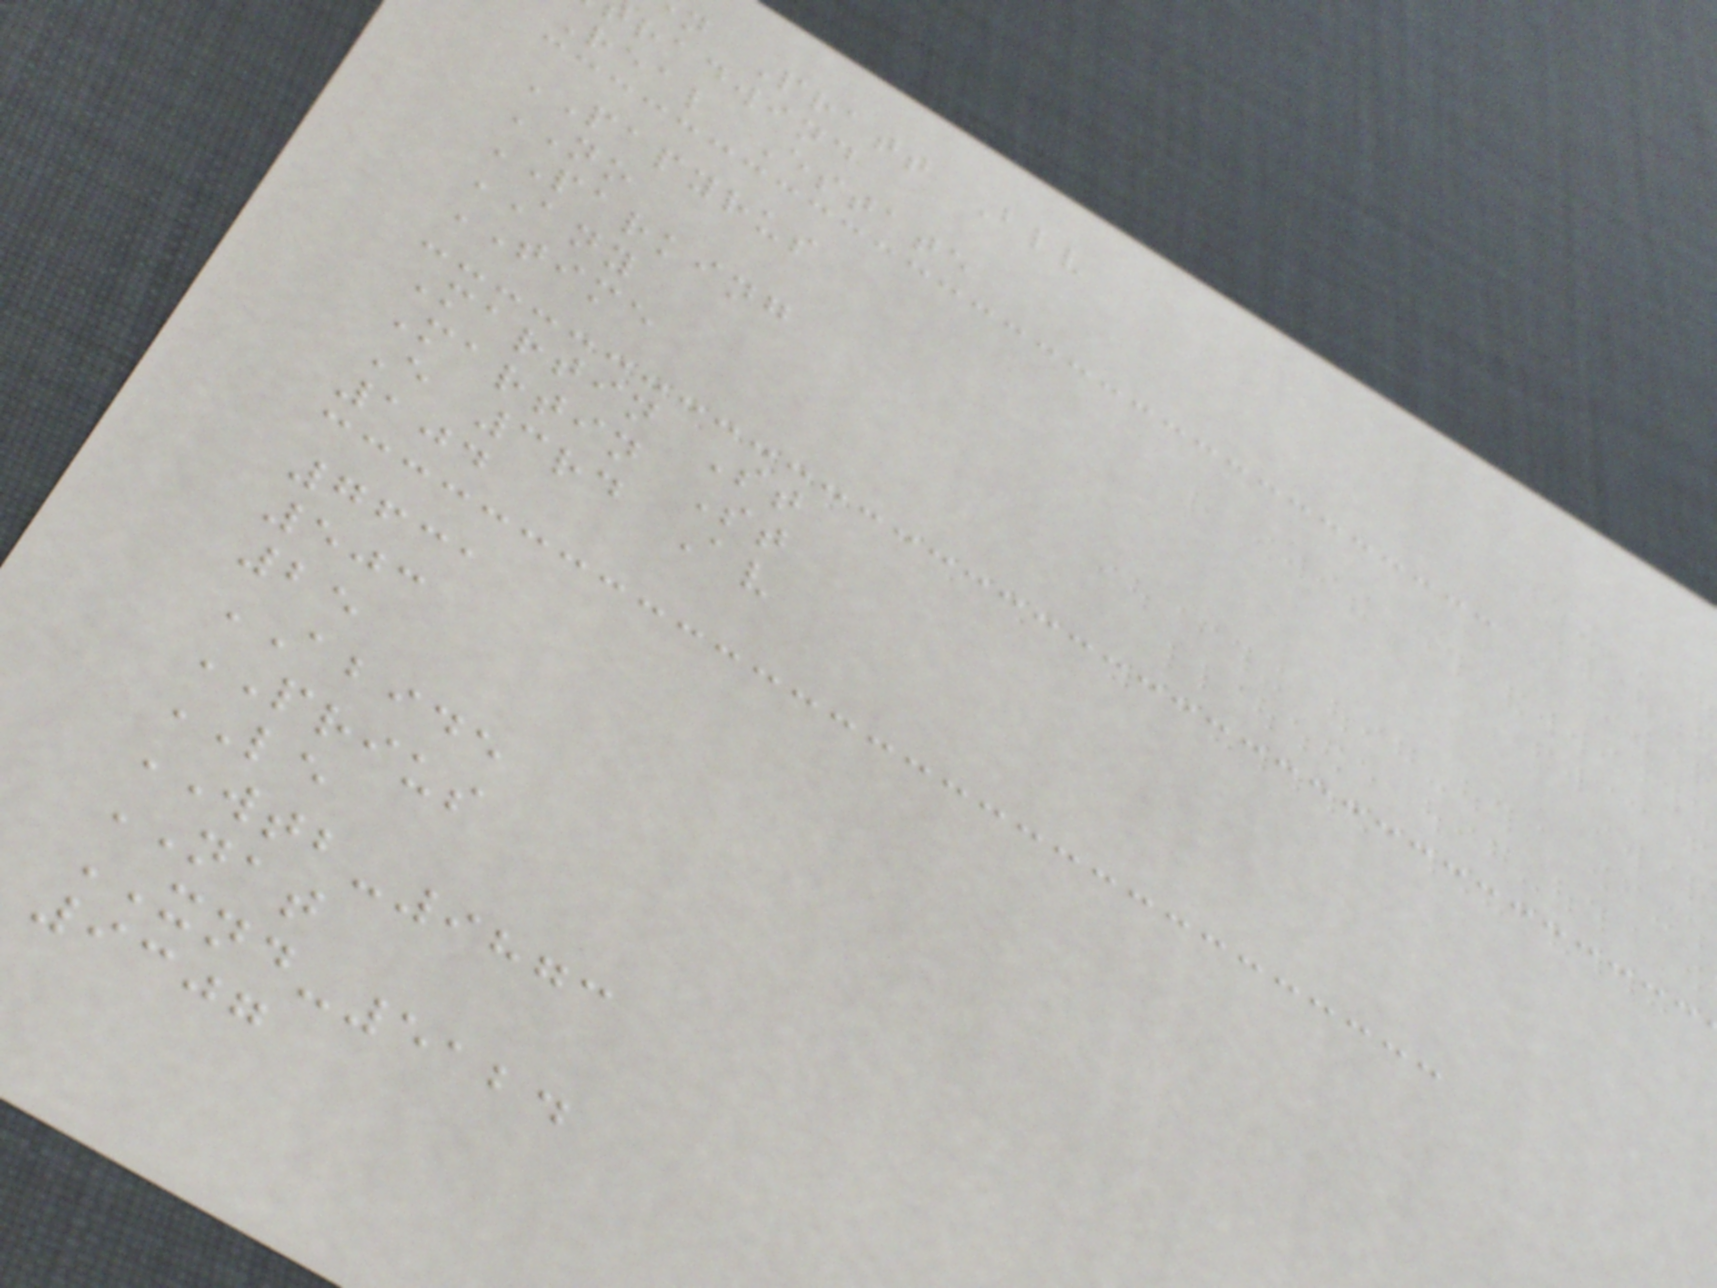n Pratt Blv
radwind
Real Estate
PAPYRUS
NO
PARKING
ANY
TIME
Martin St
Martin St
E 3rd Av
104
7631
503
25
ABIDE
PRIUS
LE
WTB-9873
NAT
XND-5124
9307
